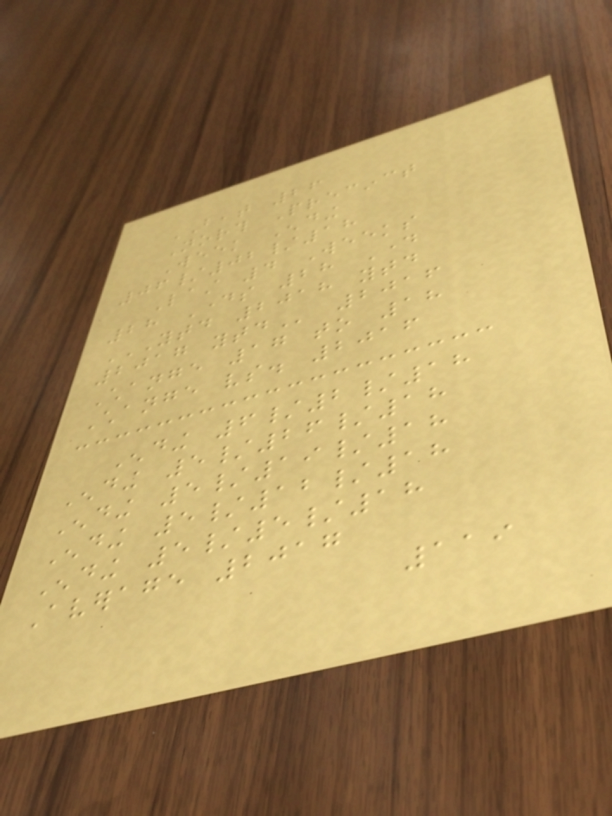BEAT 26
North Precinct
Week Ending
06/02/18
Last 4 Weeks
28 Days 28 Day
YTD 2018 YTD
2017 YTD 2016
Change 17 to 18
Change vs. 2016
Ending 6/2/18
Ending 5/26/18
Ending 5/19/18
Ending 5/12/18
Ending 5/5/18
Average 2017
119
